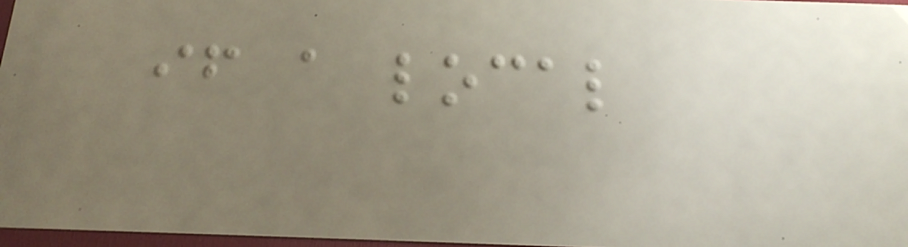if a local
